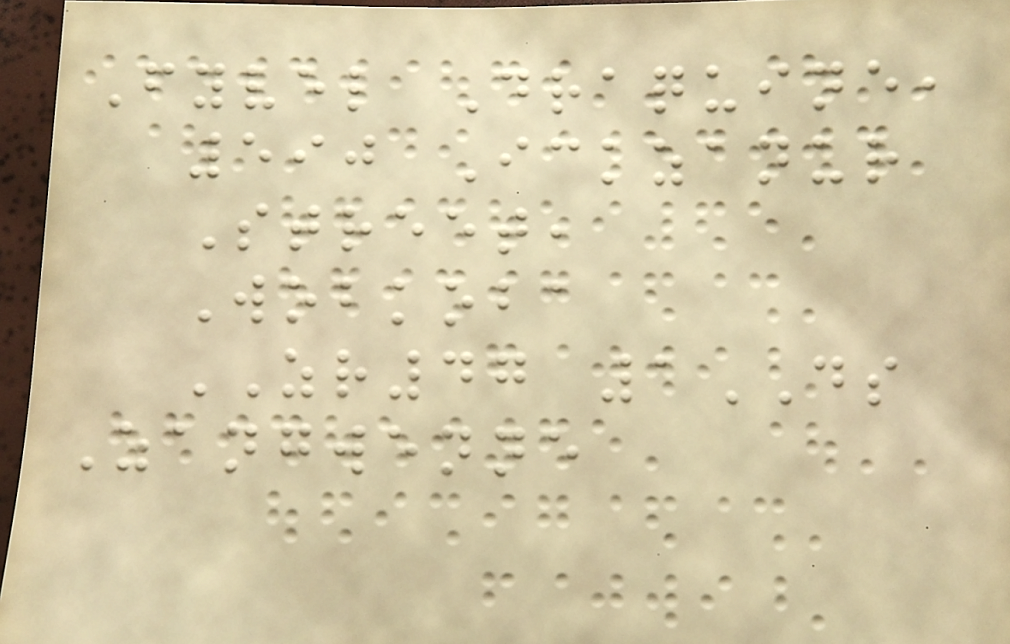Fyvel Draquine,
590 Ickzanur
Street,
Wobkoba
ZR47 1DS
Zangwenne
